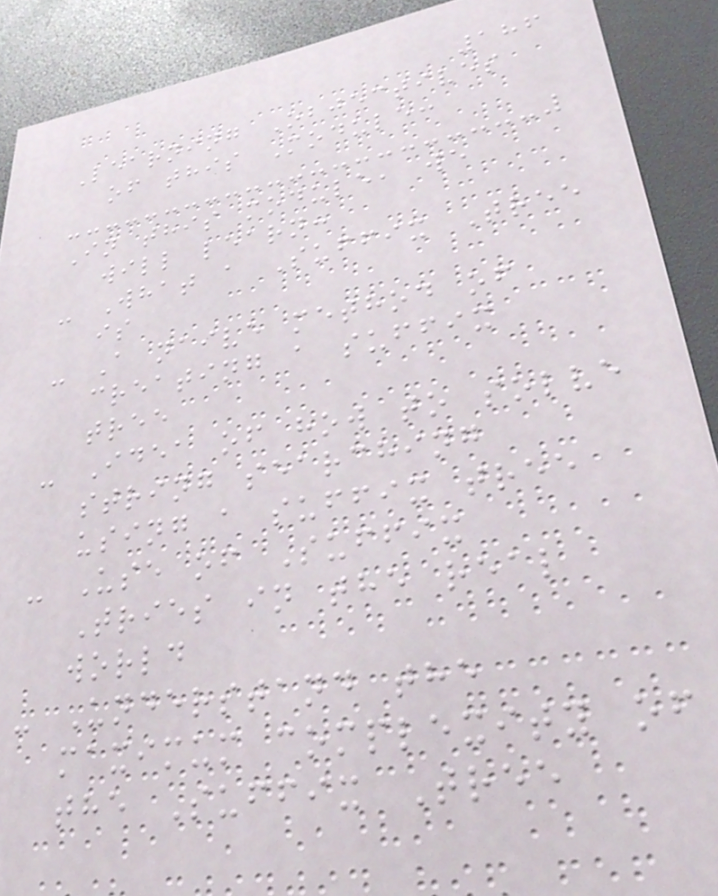186
Learning Objectives
of this Module:
In this module, we
will learn:
- What a Suffix Tree
is
- A naive method of
creating a suffix
tree
- Idea of how to solve
string searching
using a suffix tree
- Use of Suffix
Tries in the real
world
- Understand the
maximum complexity of
the Suffix Tree
